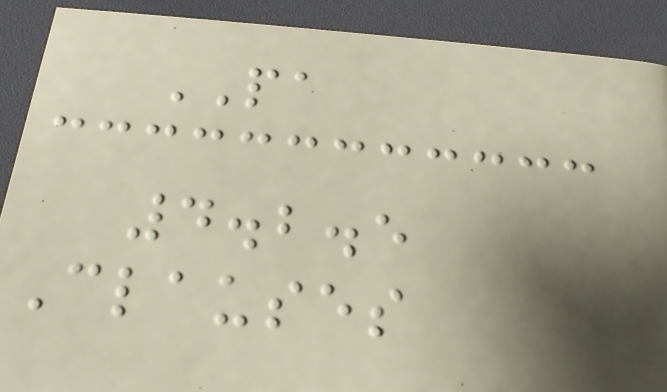PA
4.2.5
Clauses
